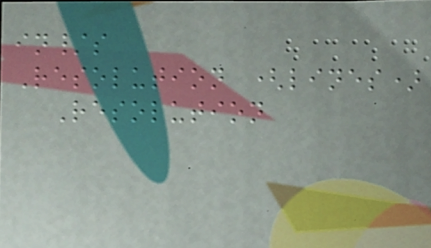in/s
Resolution (lines)
Resolution
